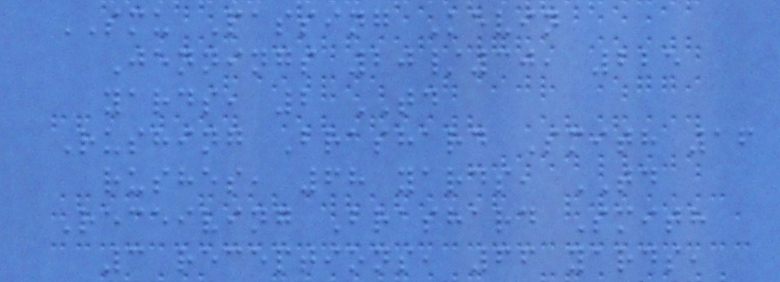SMU Passing Kevin
Jennings 20/30, 225
yards, 2 TD
Rushing Brashard Smith 16
rushes, 68 yards, TD
Receiving Brashard Smith
3 receptions, 66 yards,
